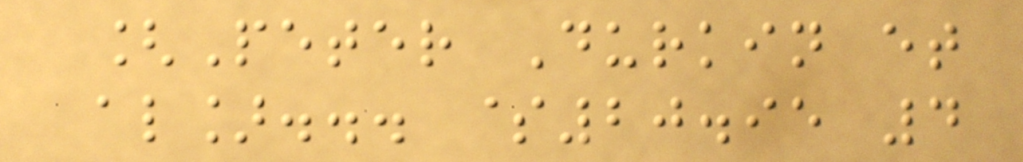[Peter Durkin et
al]... $20.95 4
